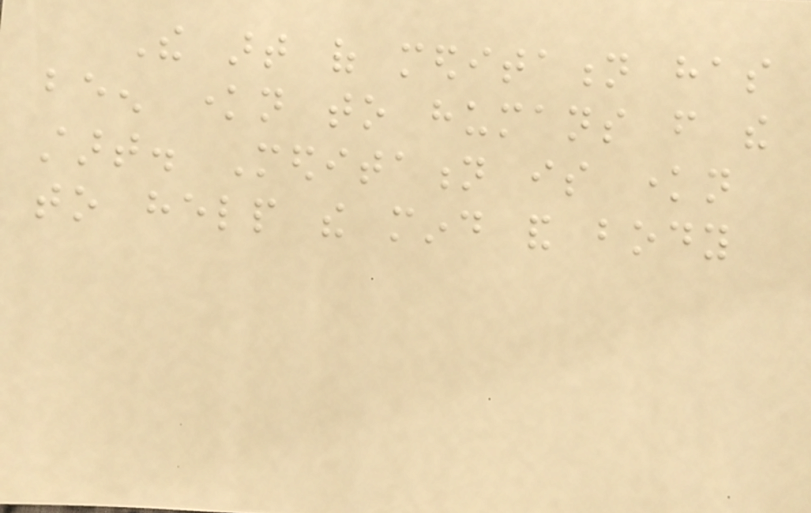The art of meditation has
been known to humans from the
start. Meditation is known
to help the mind and body
